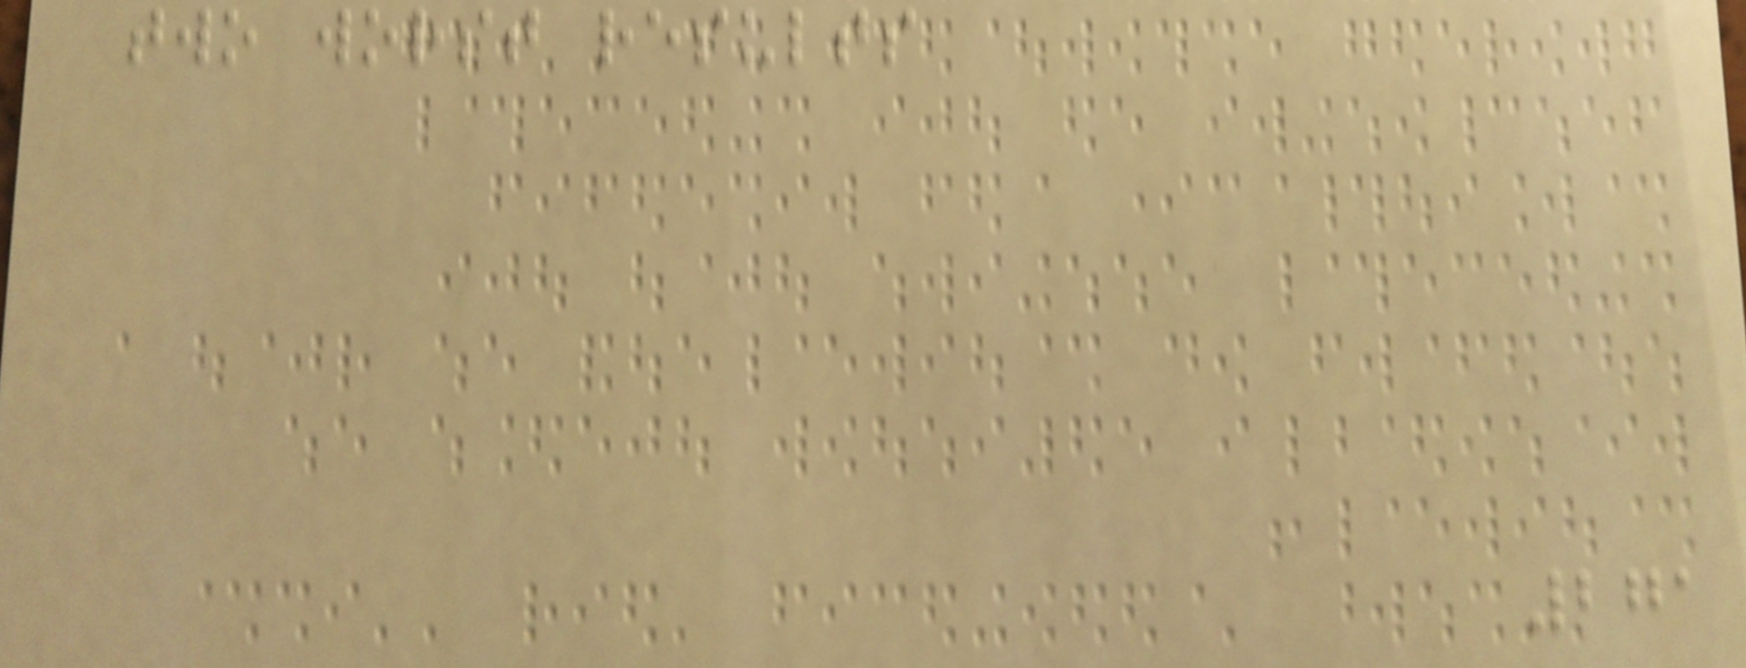two worst results
271
